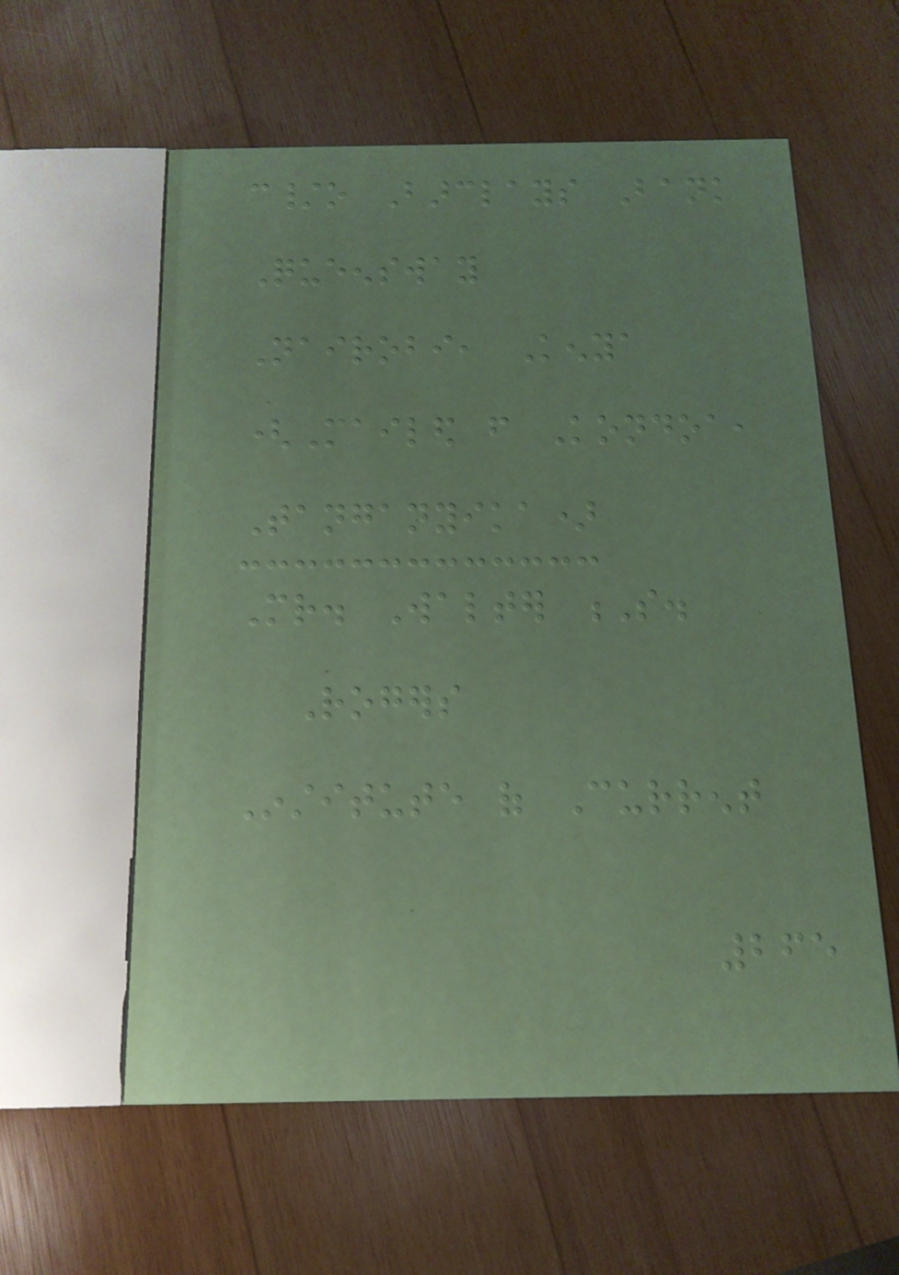c/o Barclays Bank
Queensway
Nairobi, Kenya
(Mailed from Kondoa,
Tanganyika)
Mr. Walter S.
Rogers
Institute of Current
265
